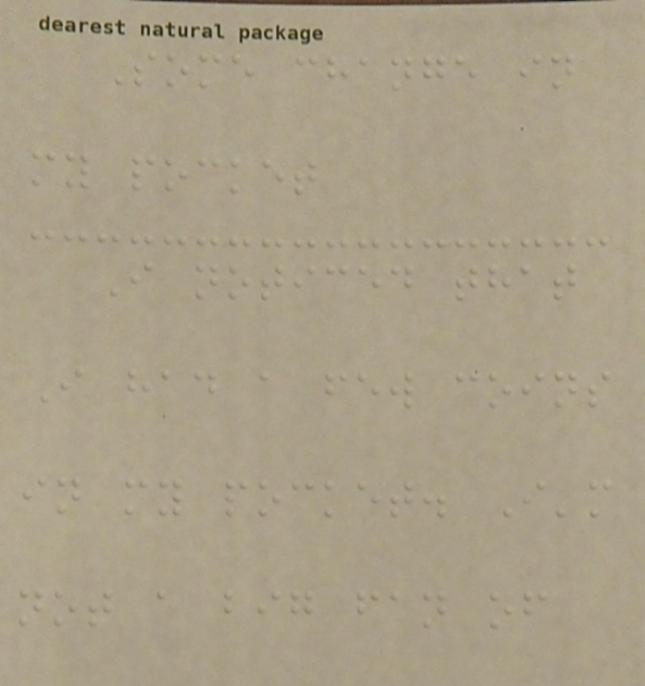Some change in
my pocket
I noticed that
I had a few coins
in my pocket. I'm
not a big fan of
